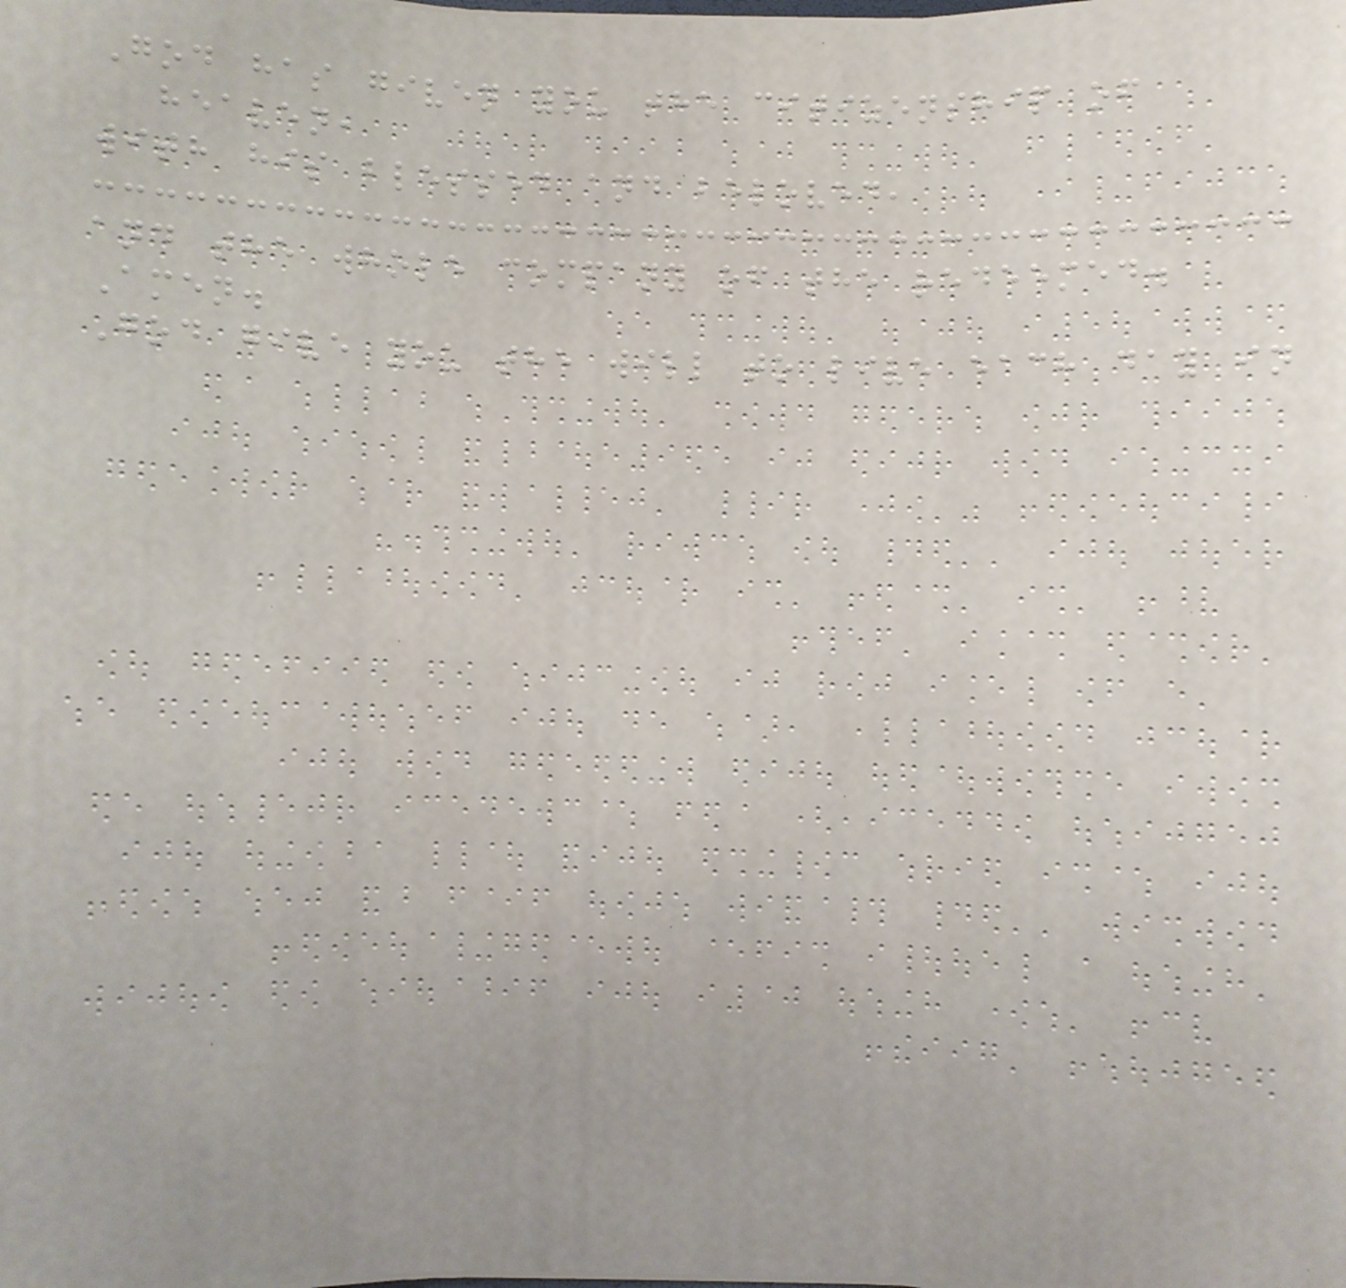God has given you the citizenship of
heaven,
with his blessed and beloved,
and the whole company of the redeemed.
Amen.
God give you the will to live each day in
